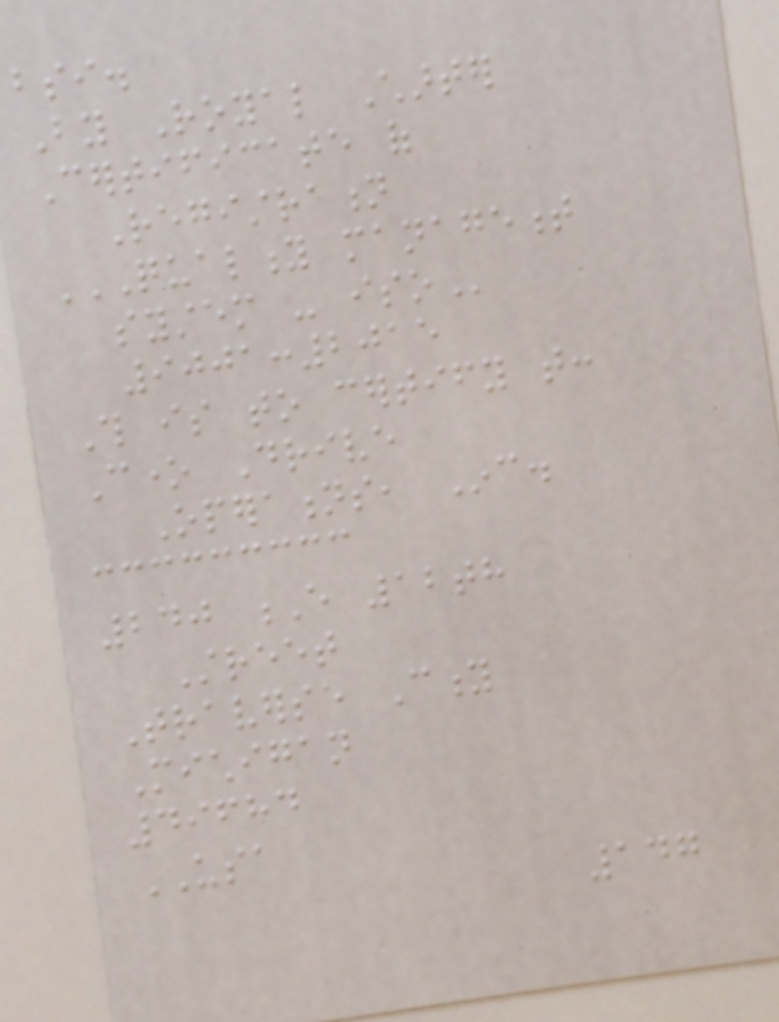bsi.
By Royal Charter
Certificate of
Registration
QUALITY MANAGEMENT
SYSTEM - ISO
9001:2015
This is to certify that:
Cone Drive
Operations, Inc.
240 E 12th
Street
Traverse City
Michigan
49684
USA
147
